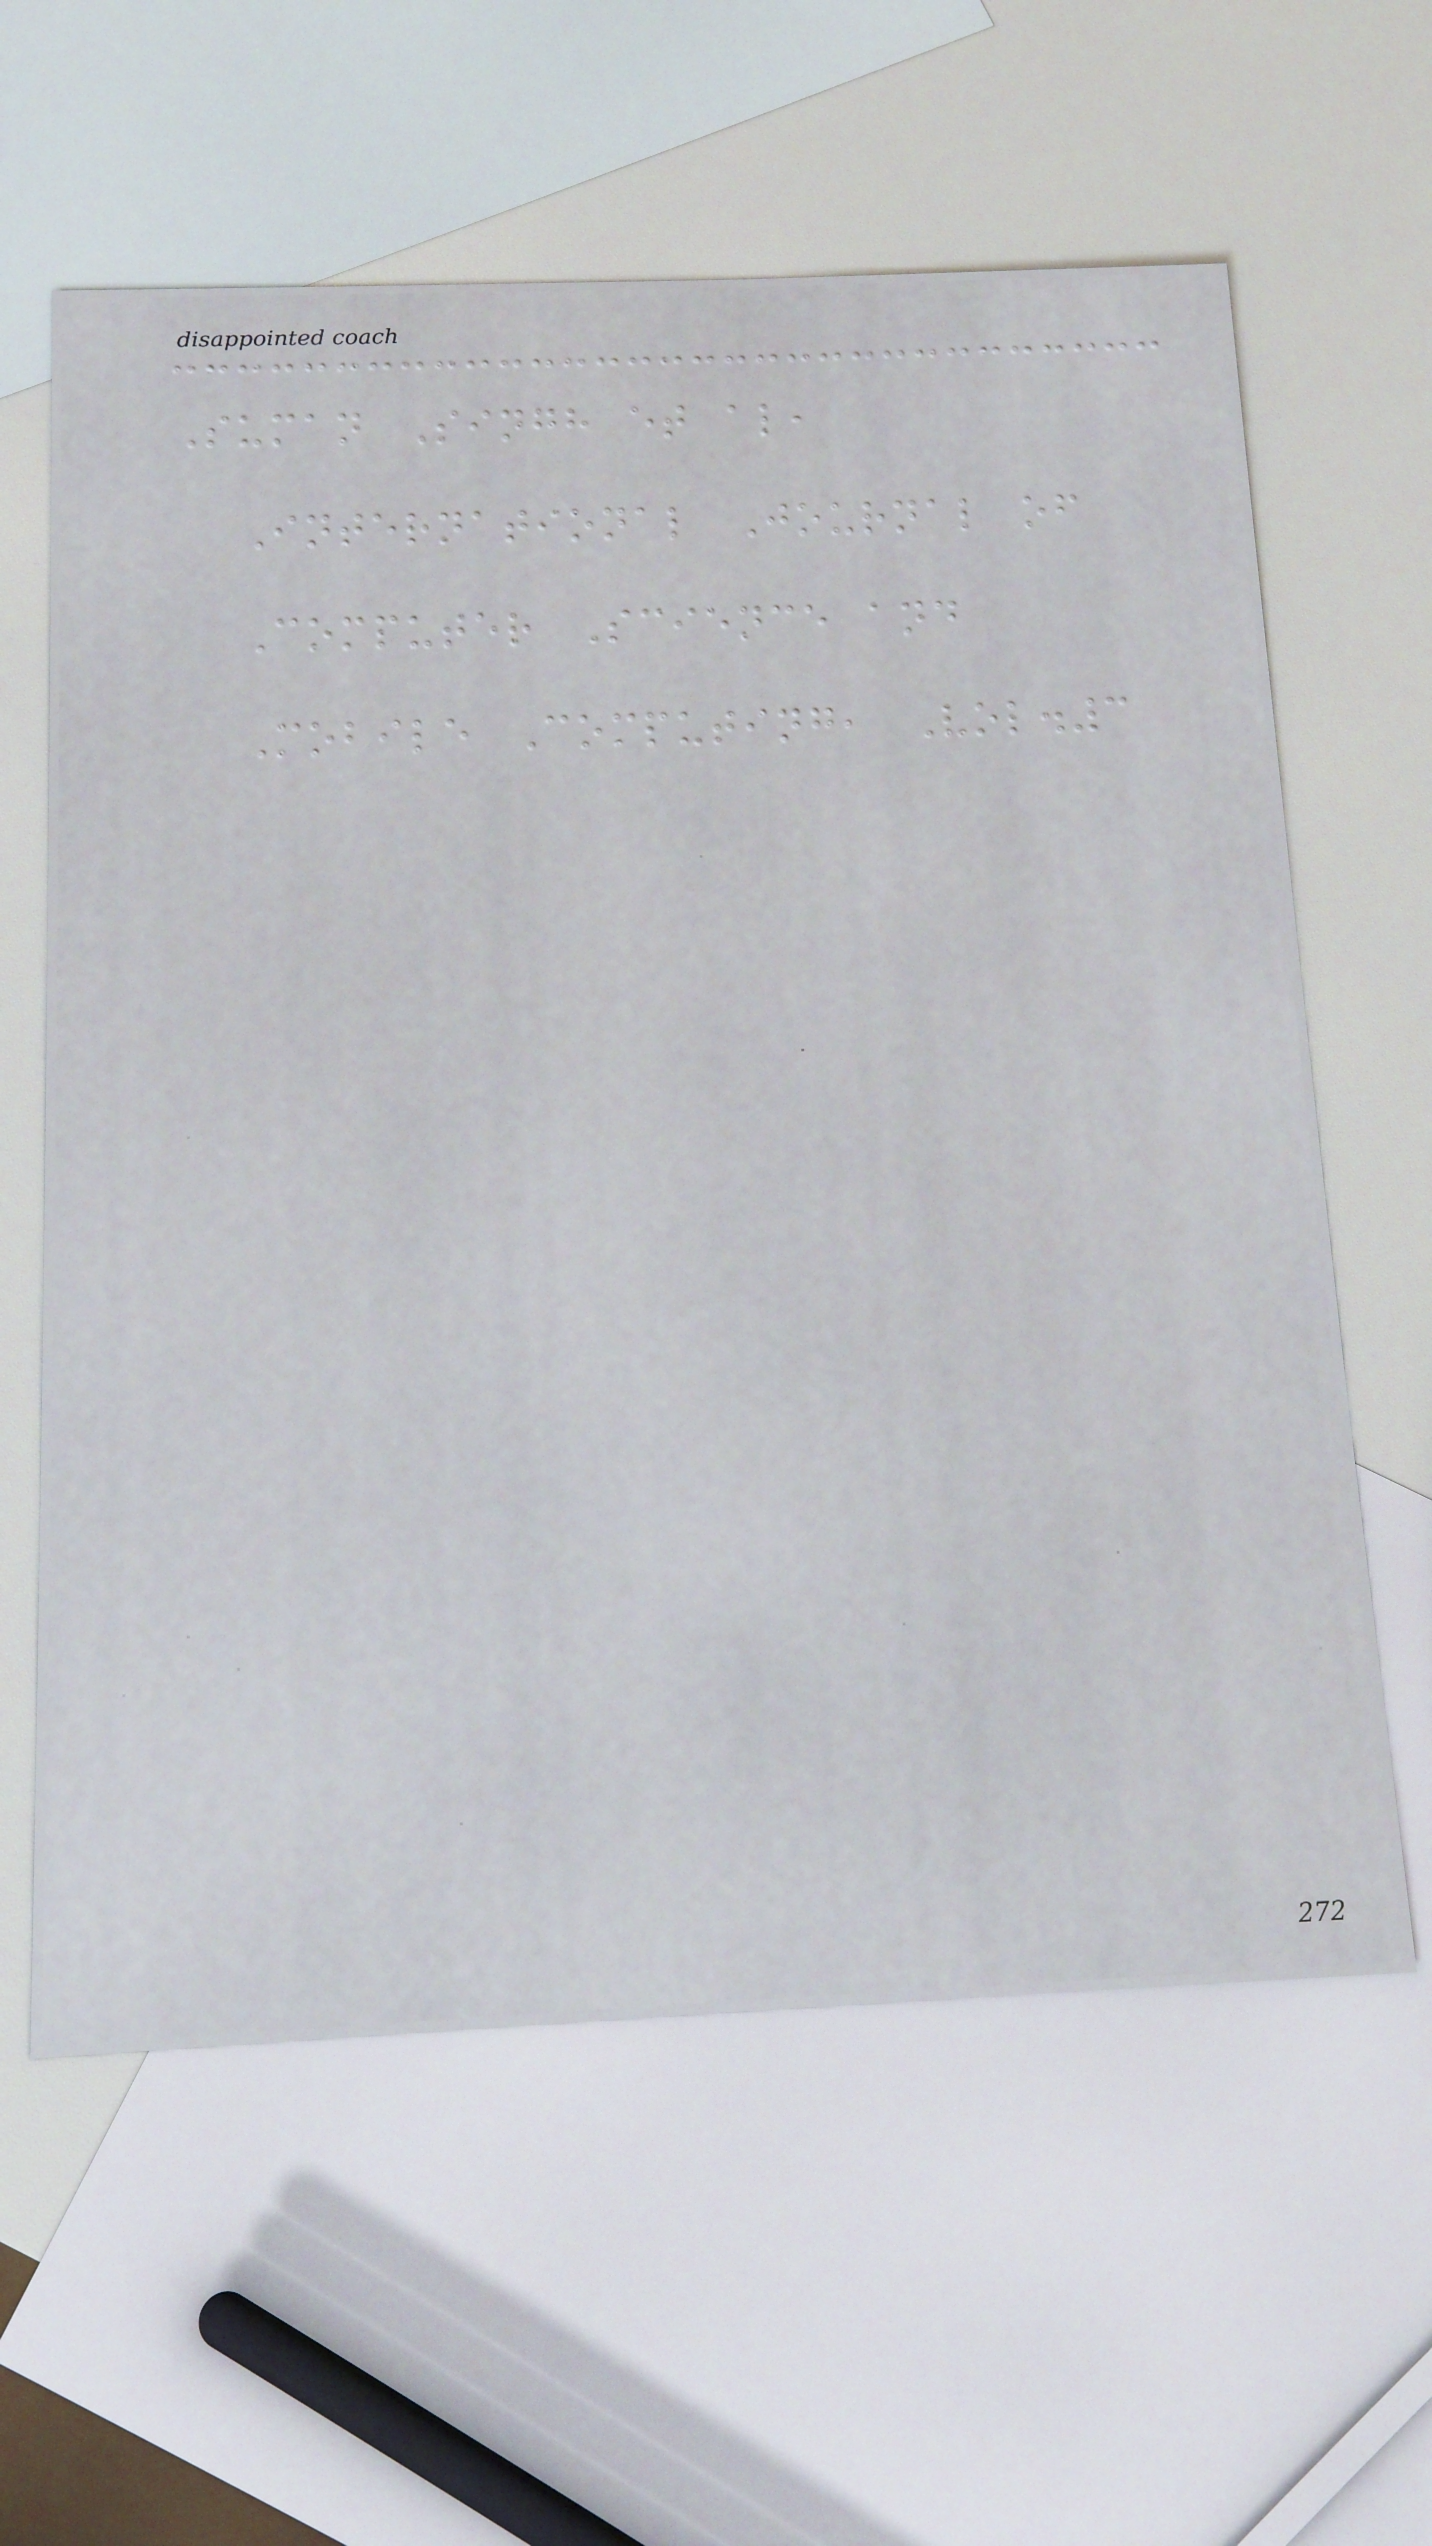Suman Singh et al,
International Journal of
Computer Science and
Mobile Computing, Vol.3
